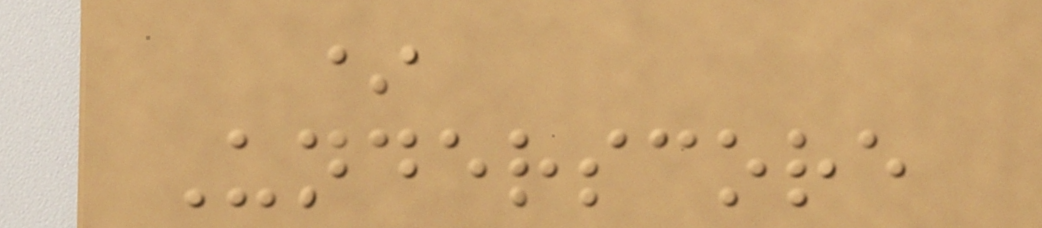*
Underscore
